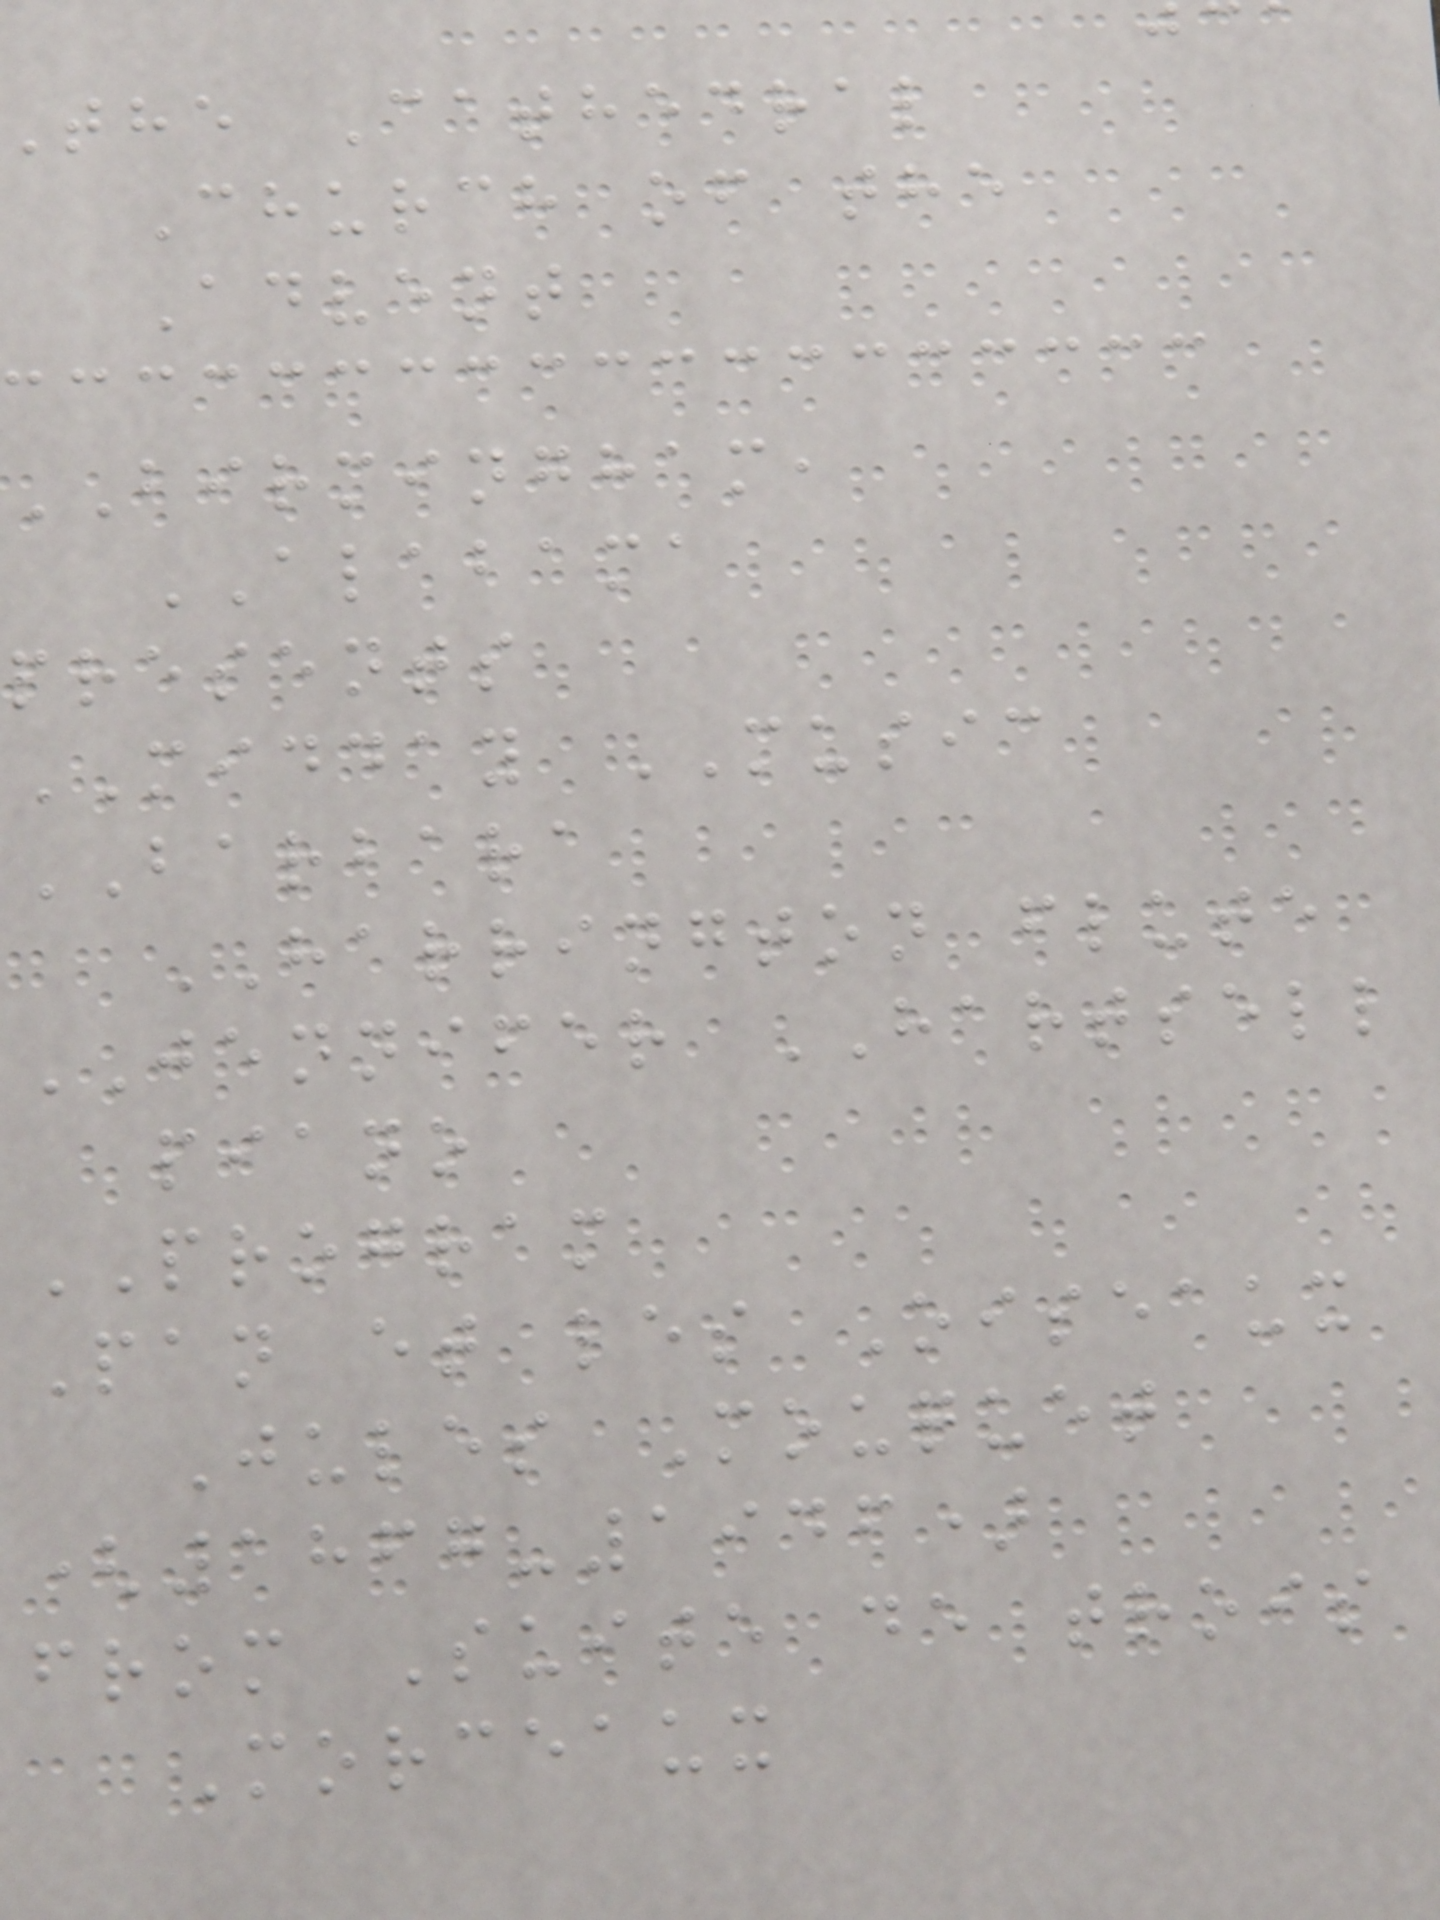the Cathedral
Church of the
Advent
BIRMINGHAM,
ALABAMA
presents
MIDDAY MUSIC
BARBARA
HARRINGTON flute
JENNIFER HARTSELL
piano
PROGRAM
Pan et les Oiseaux
Jules Mouquet
(1867-1946)
from Suite de trois
Morceaux
